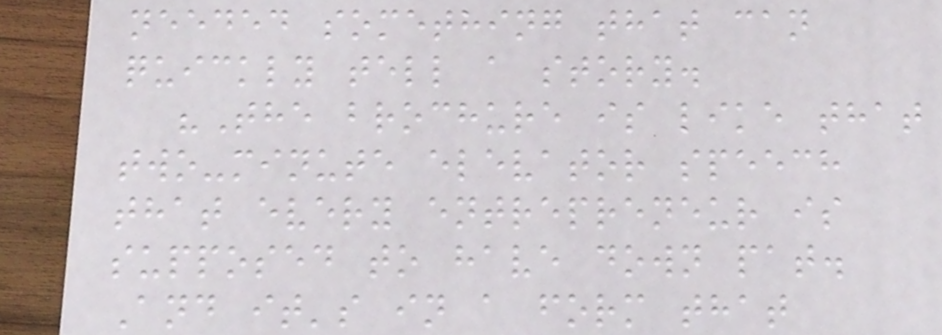needed something that can
quickly tell a story.
"The brochure is like that
two-minute elevator speech
that every entrepreneur is
supposed to have down pat.
And it's in a form that
